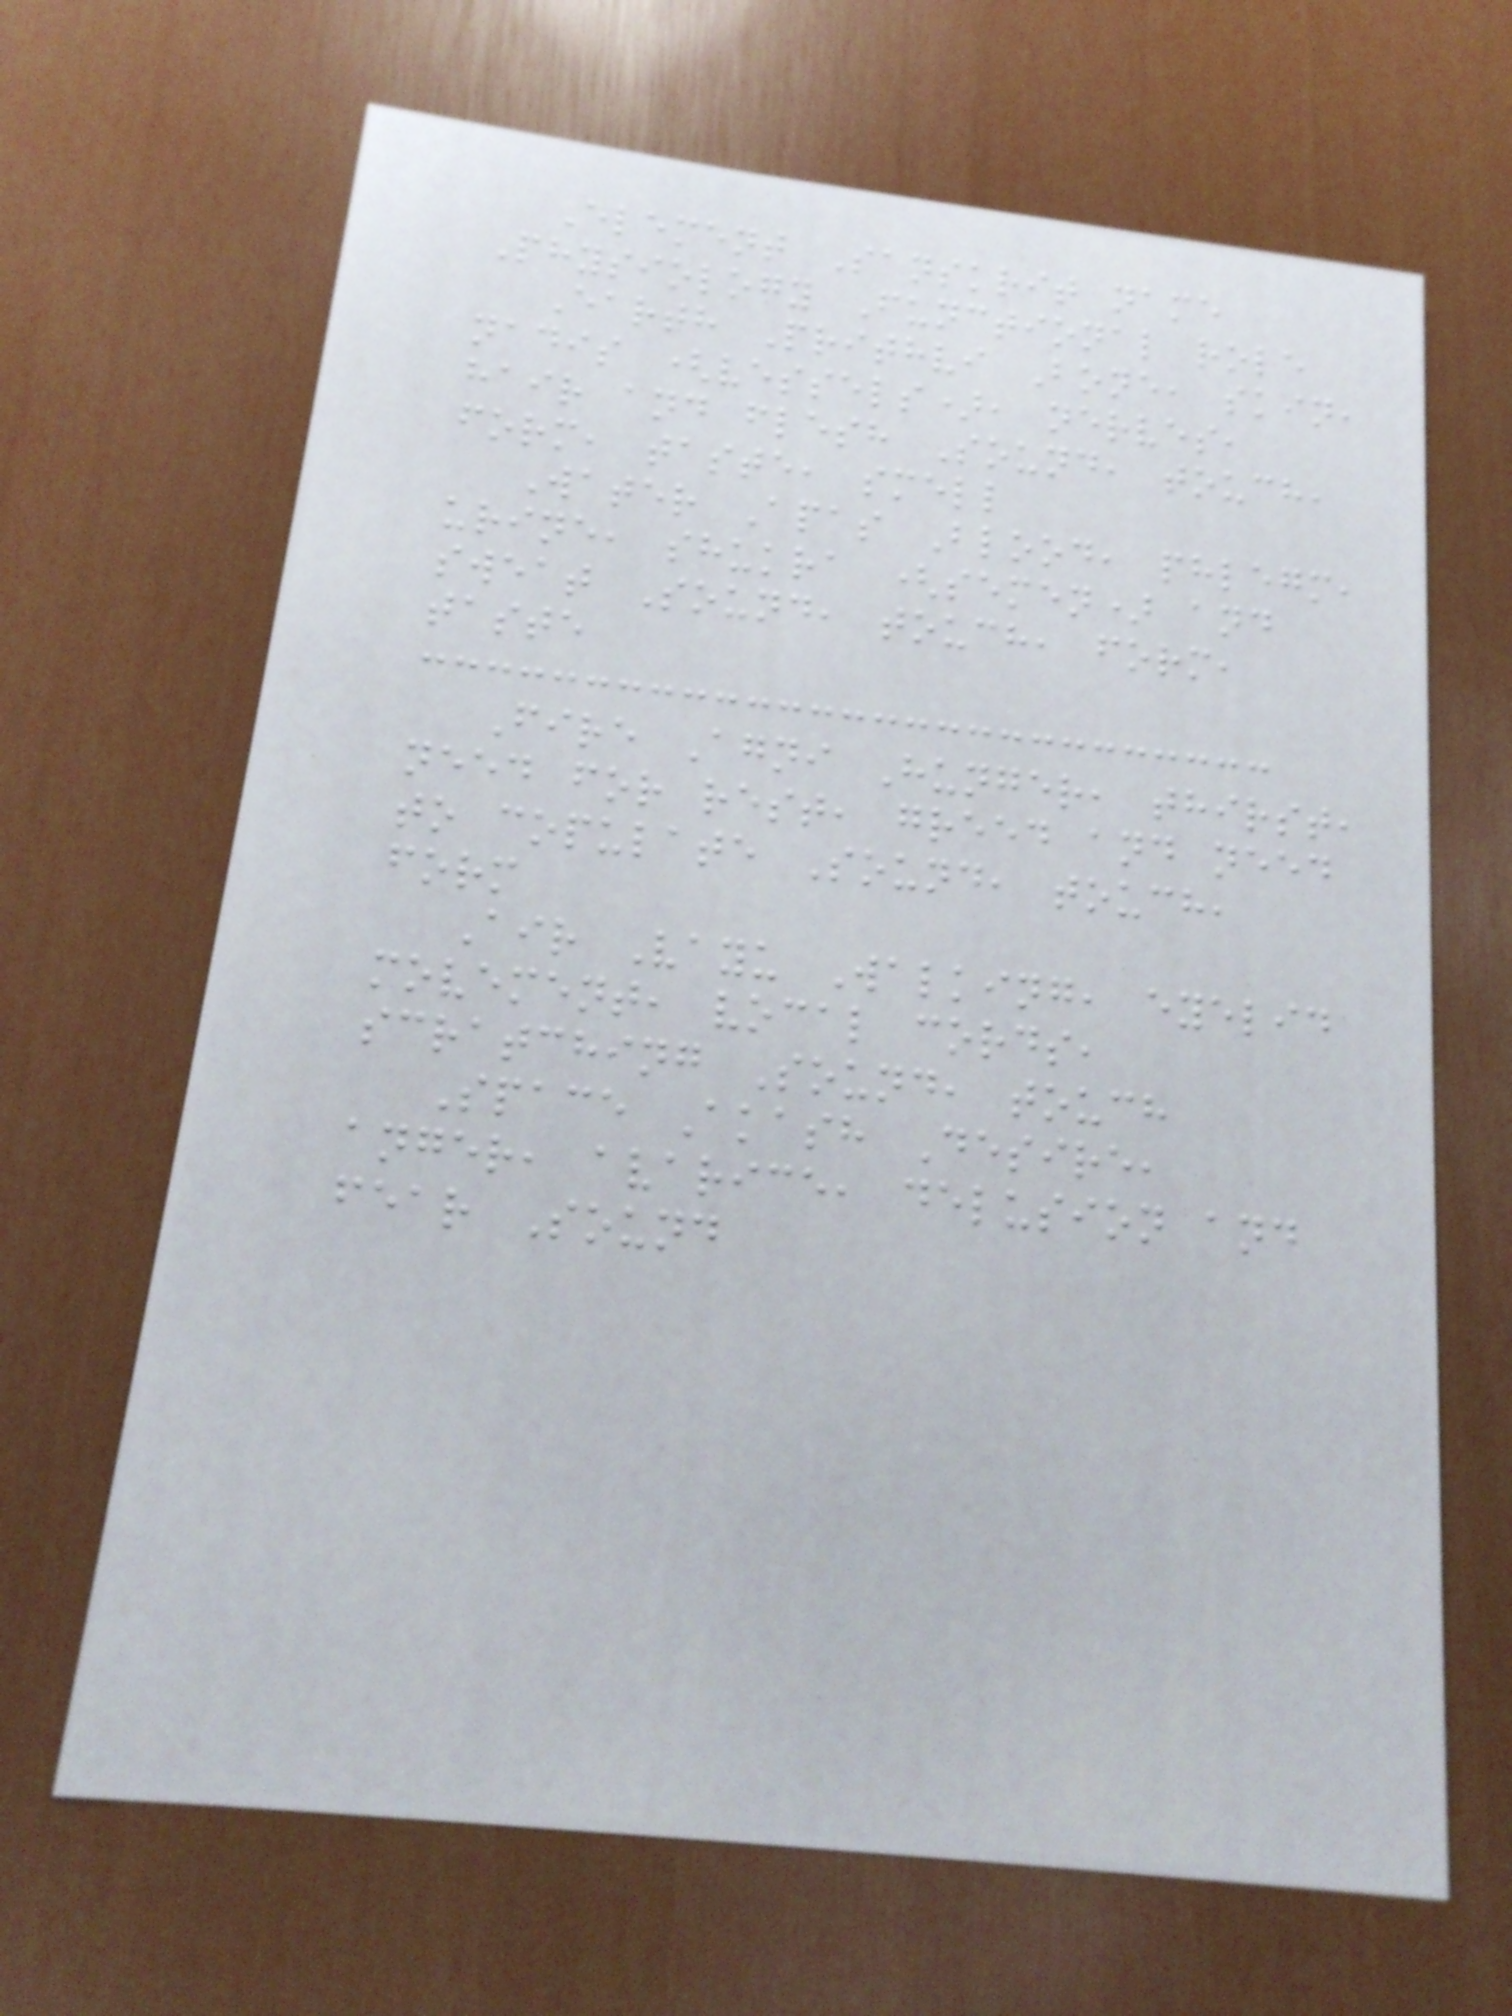Element Sanskrit name
Physiology Functional role
Earth Prithvi Bone, skin,
nadis (vessels), nerves,
hair and flesh Sound, touch,
form, taste, smell
Water Apas Blood, phlegm,
urine, shukra (semen) and
sweat Sound, touch, form,
taste
Fire Agni Hunger, thirst,
need for rest, greed and need
to copulate Sound, touch,
form
Air Vayu Walking, eyelid
movement, vocal cords,
scratching Sound, touch
Space Akash Desire,
anger, avarice, delusion and
fear Sound
